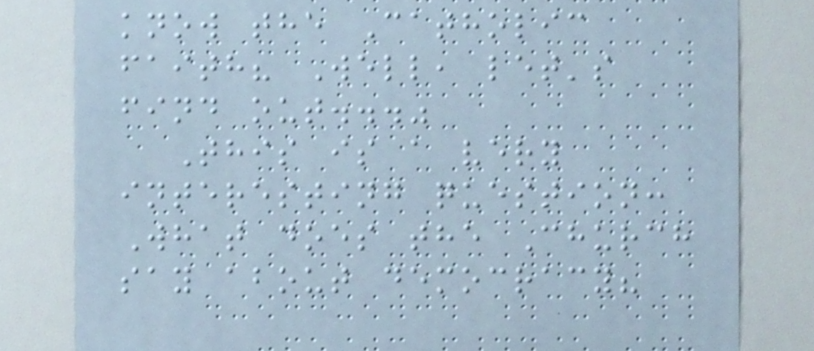know the Catholic
faith? Well, let's
find out..."
This is a very
interesting question:
What does the Church
say about democracy?
